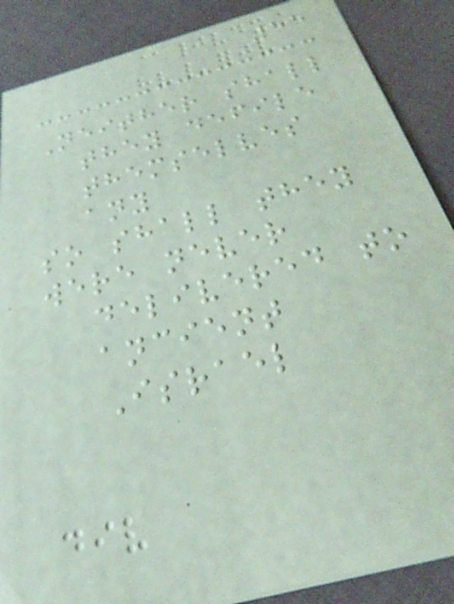55
Neither shall
they defile
themselves
any
so shall they
were never
delivered to
ancient
Israel
